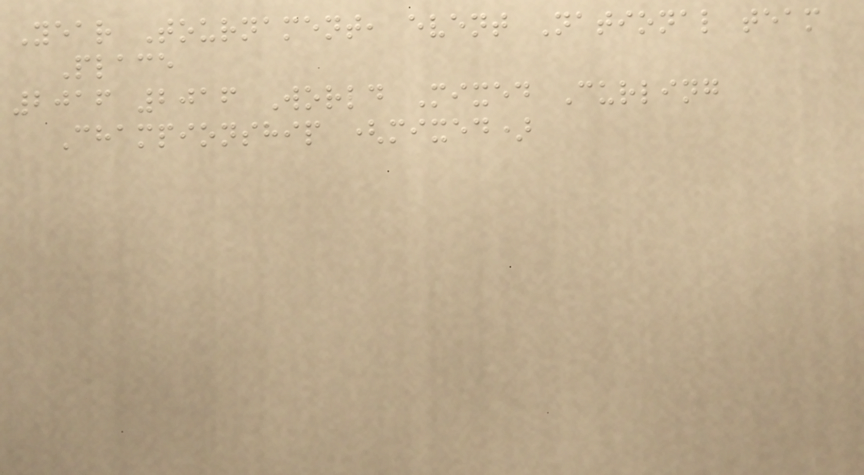Year Tournament, event National team
Place
2016 2016 World Mixed Curling
Championship (mixed)
